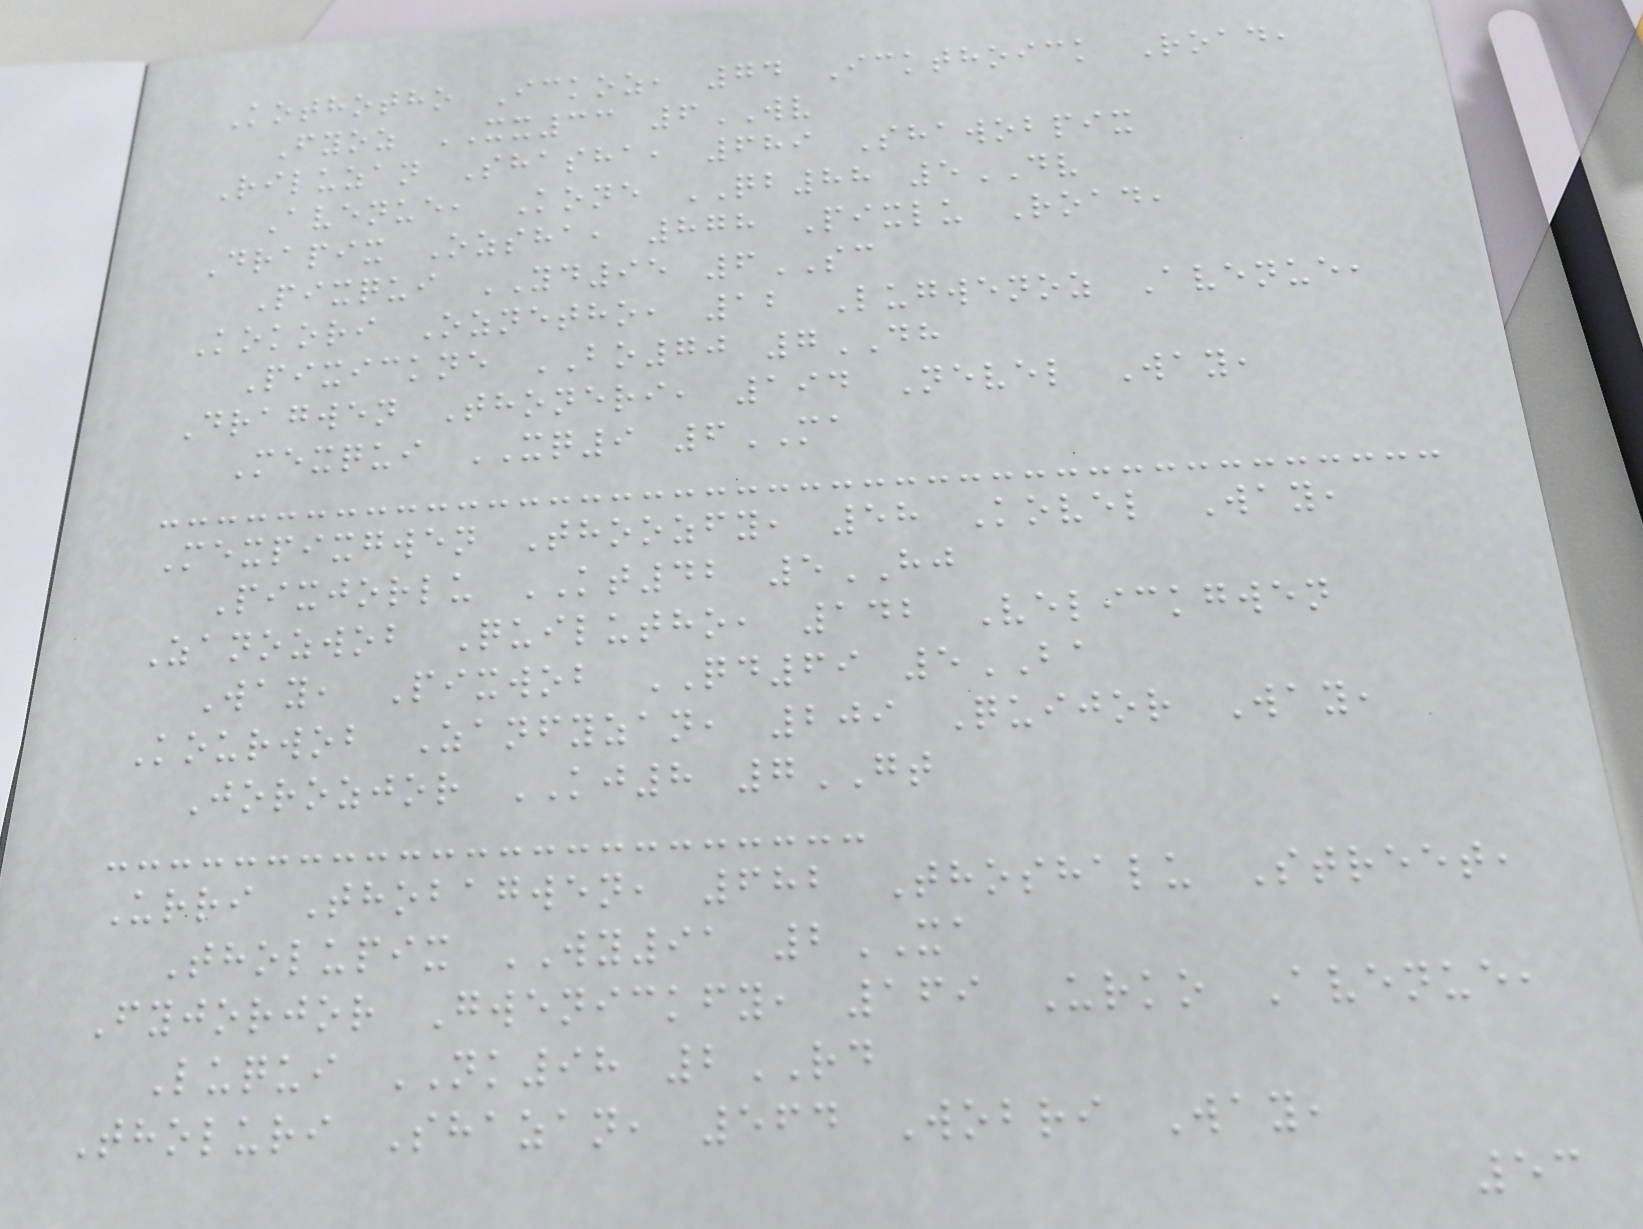Kothotho Ickoz, 74 Ickthoick Road,
Fyoz XX33 6WV
Riluzan Shasha, 689 Shawobpix
Avenue, Kone QB88 5DV
Drapix Ozsha, 878 Pixlu Road,
Pixqui YD95 6SC
Kokori Oznetho, 12 Lugwenoz Avenue,
Pixickne BO70 7DH
Dragwen Thoneri, 194 Nevel Way,
Mexqui XQ9 6MA
Mexpixgwen Thoozfy, 58 Kovel Way,
Pixjorlu KT42 5HJ
Zanozwob Quilutho, 142 Velickgwen
Way, Pixwob QD69 5BA
Kourwob Zanfyzan, 209 Quijor Way,
Jorozjor KJ8 7GT
Urri Thobagwen, 682 Thoshalu Street,
Tholupix WY91 2XA
Fyjorjor Gwenickfy, 169 Urko Avenue,
Luqui NK98 2RD
Tholuri Shazan, 564 Wobri Way,
53
